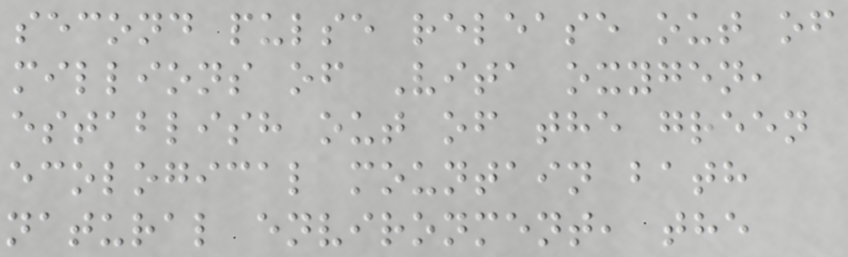second pulse release out of
millions of Vita oxygen,
establish out of the green
ecological mountain bath
natural environment, the
